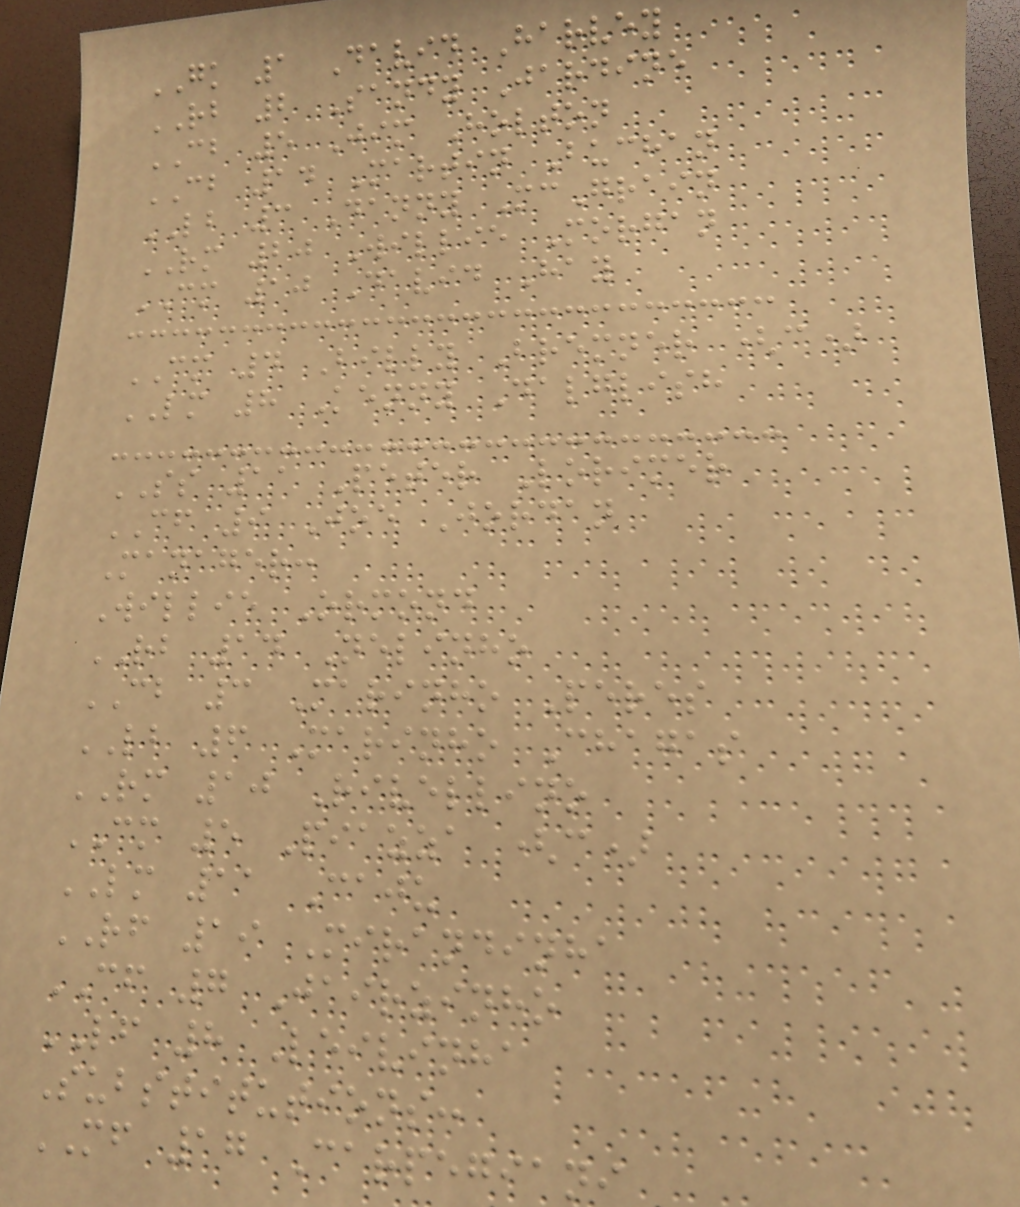GK 1 David Harvey
RB 2 Sandy Jardine
CB 5 Jim Holton
CB 14 Martin Buchan
LB 3 Danny McGrain
RM 20 Willie Morgan
CM 10 David Hay
CM 4 Billy Bremner (c)
LM 8 Kenny Dalglish
SS 11 Peter Lorimer
CF 9 Joe Jordan
Manager:
Willie Ormond
RB 14 Nelinho
CB 3 Marinho Peres
LB 6 Marinho Chagas
RM 10 Rivellino
CM 5 Piazza (c)
LM 11 Caju
RF 19 Mirandinha
CF 7 Jairzinho
LF 8 Leivinha
Substitutions:
MF 17 Carpegiani
